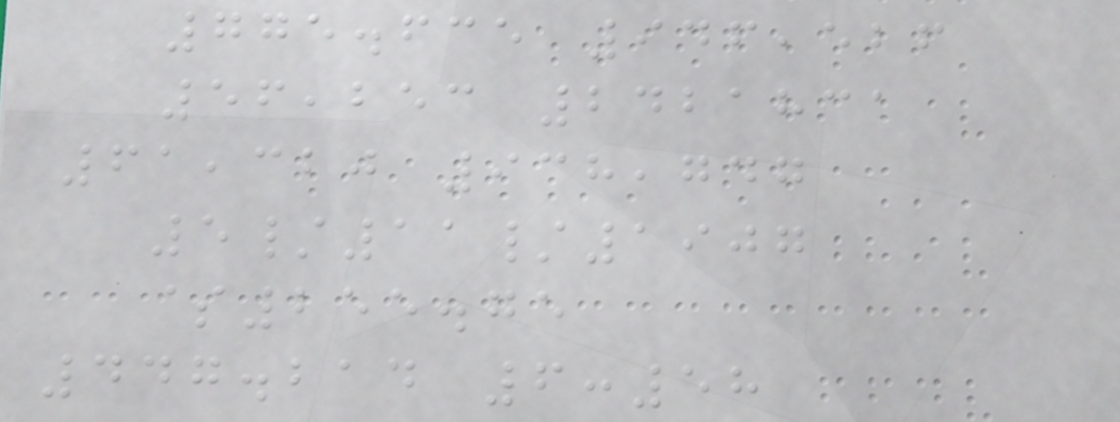775.635 946,526
56,253 2421831
61,320 938,747
5/11/1907
$255.75
447.214 6:58
